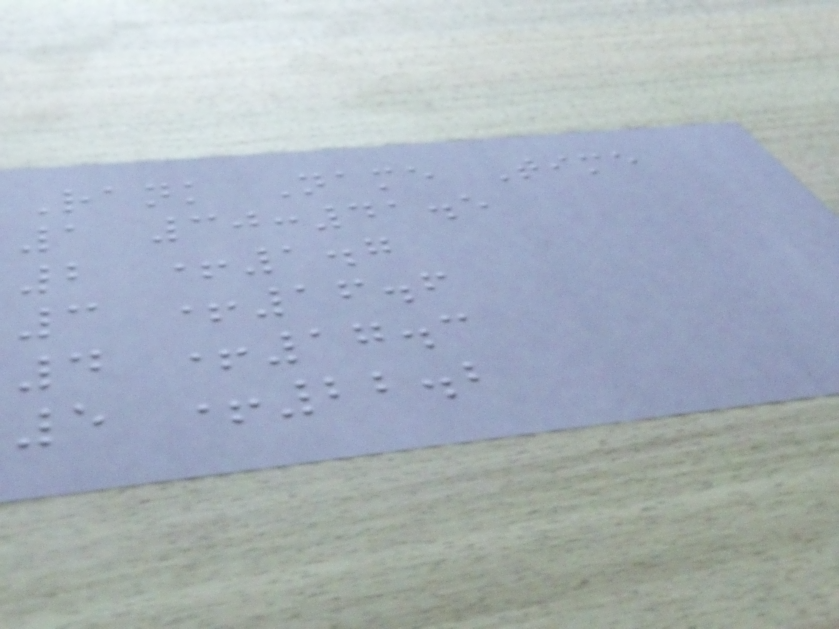Rank Name Time
1 30:41.5
2 +1.7
3 +16.6
4 +17.3
5 +22.2
